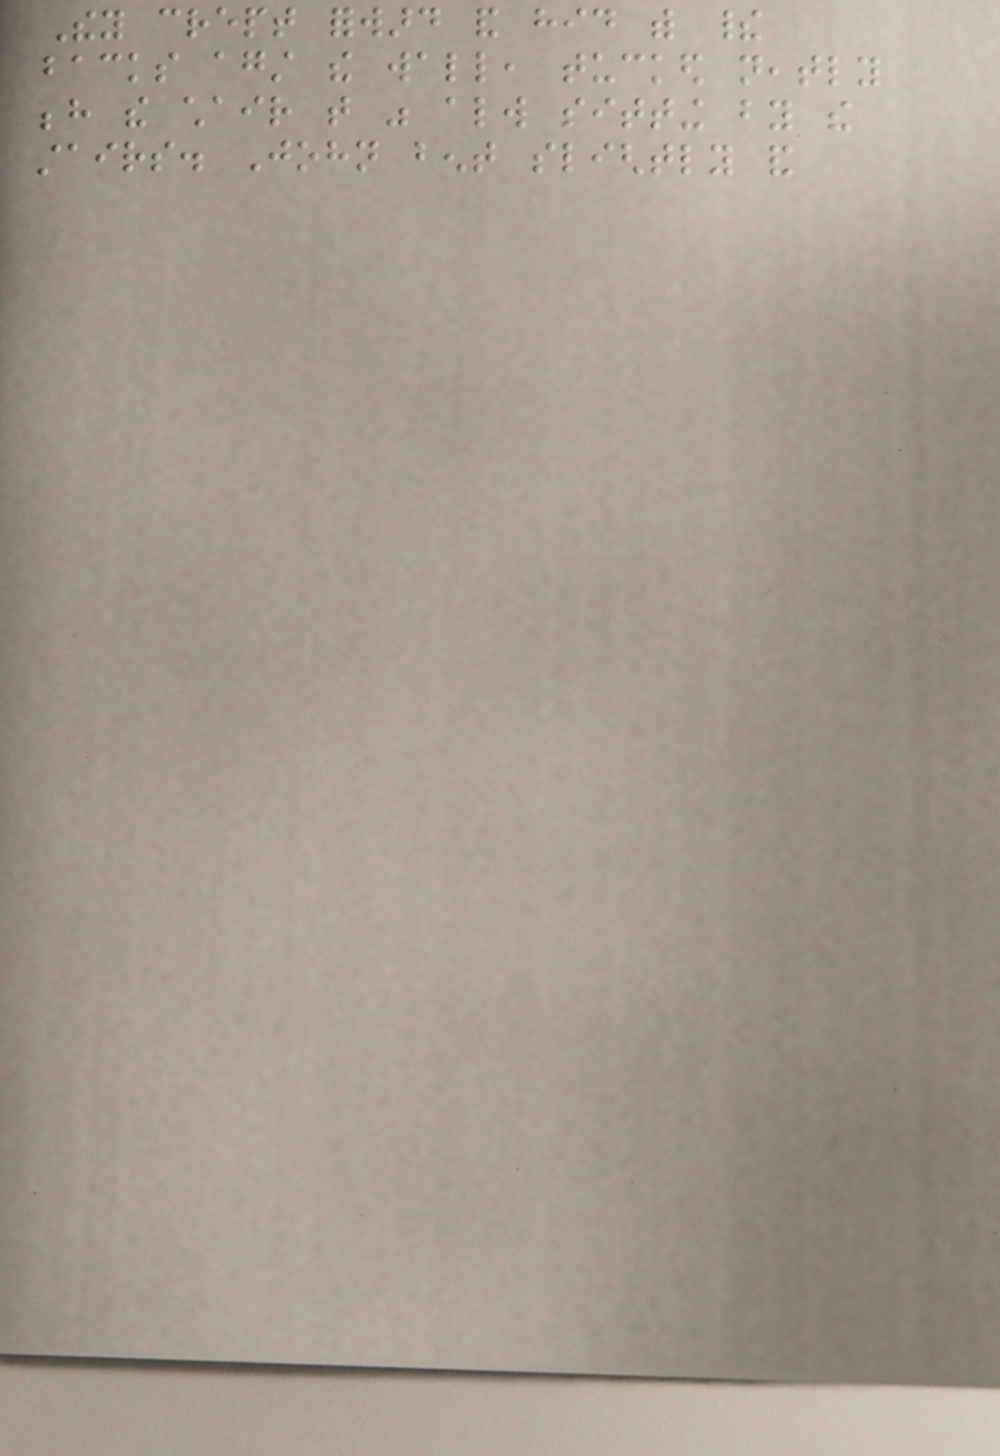They crept forward and hid with their
backs against the wall, tucked neatly
behind the chair that was always sitting by the
stairs. John bent slightly and
